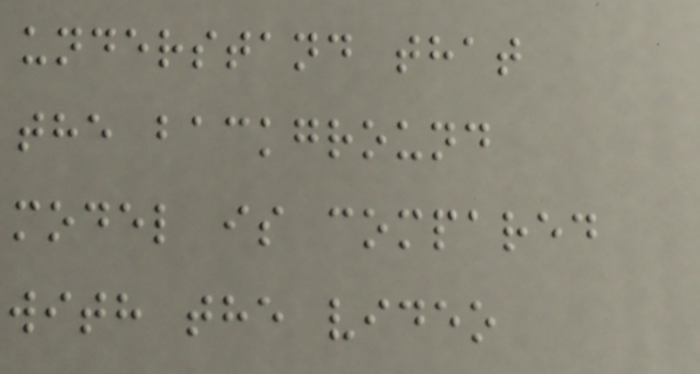understand that
the background
model is compared
with the video
